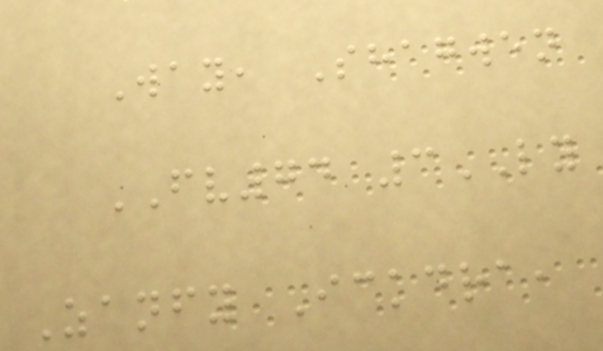Way, Shagwen
FV74 3LY
Zanfy Ickdra,
